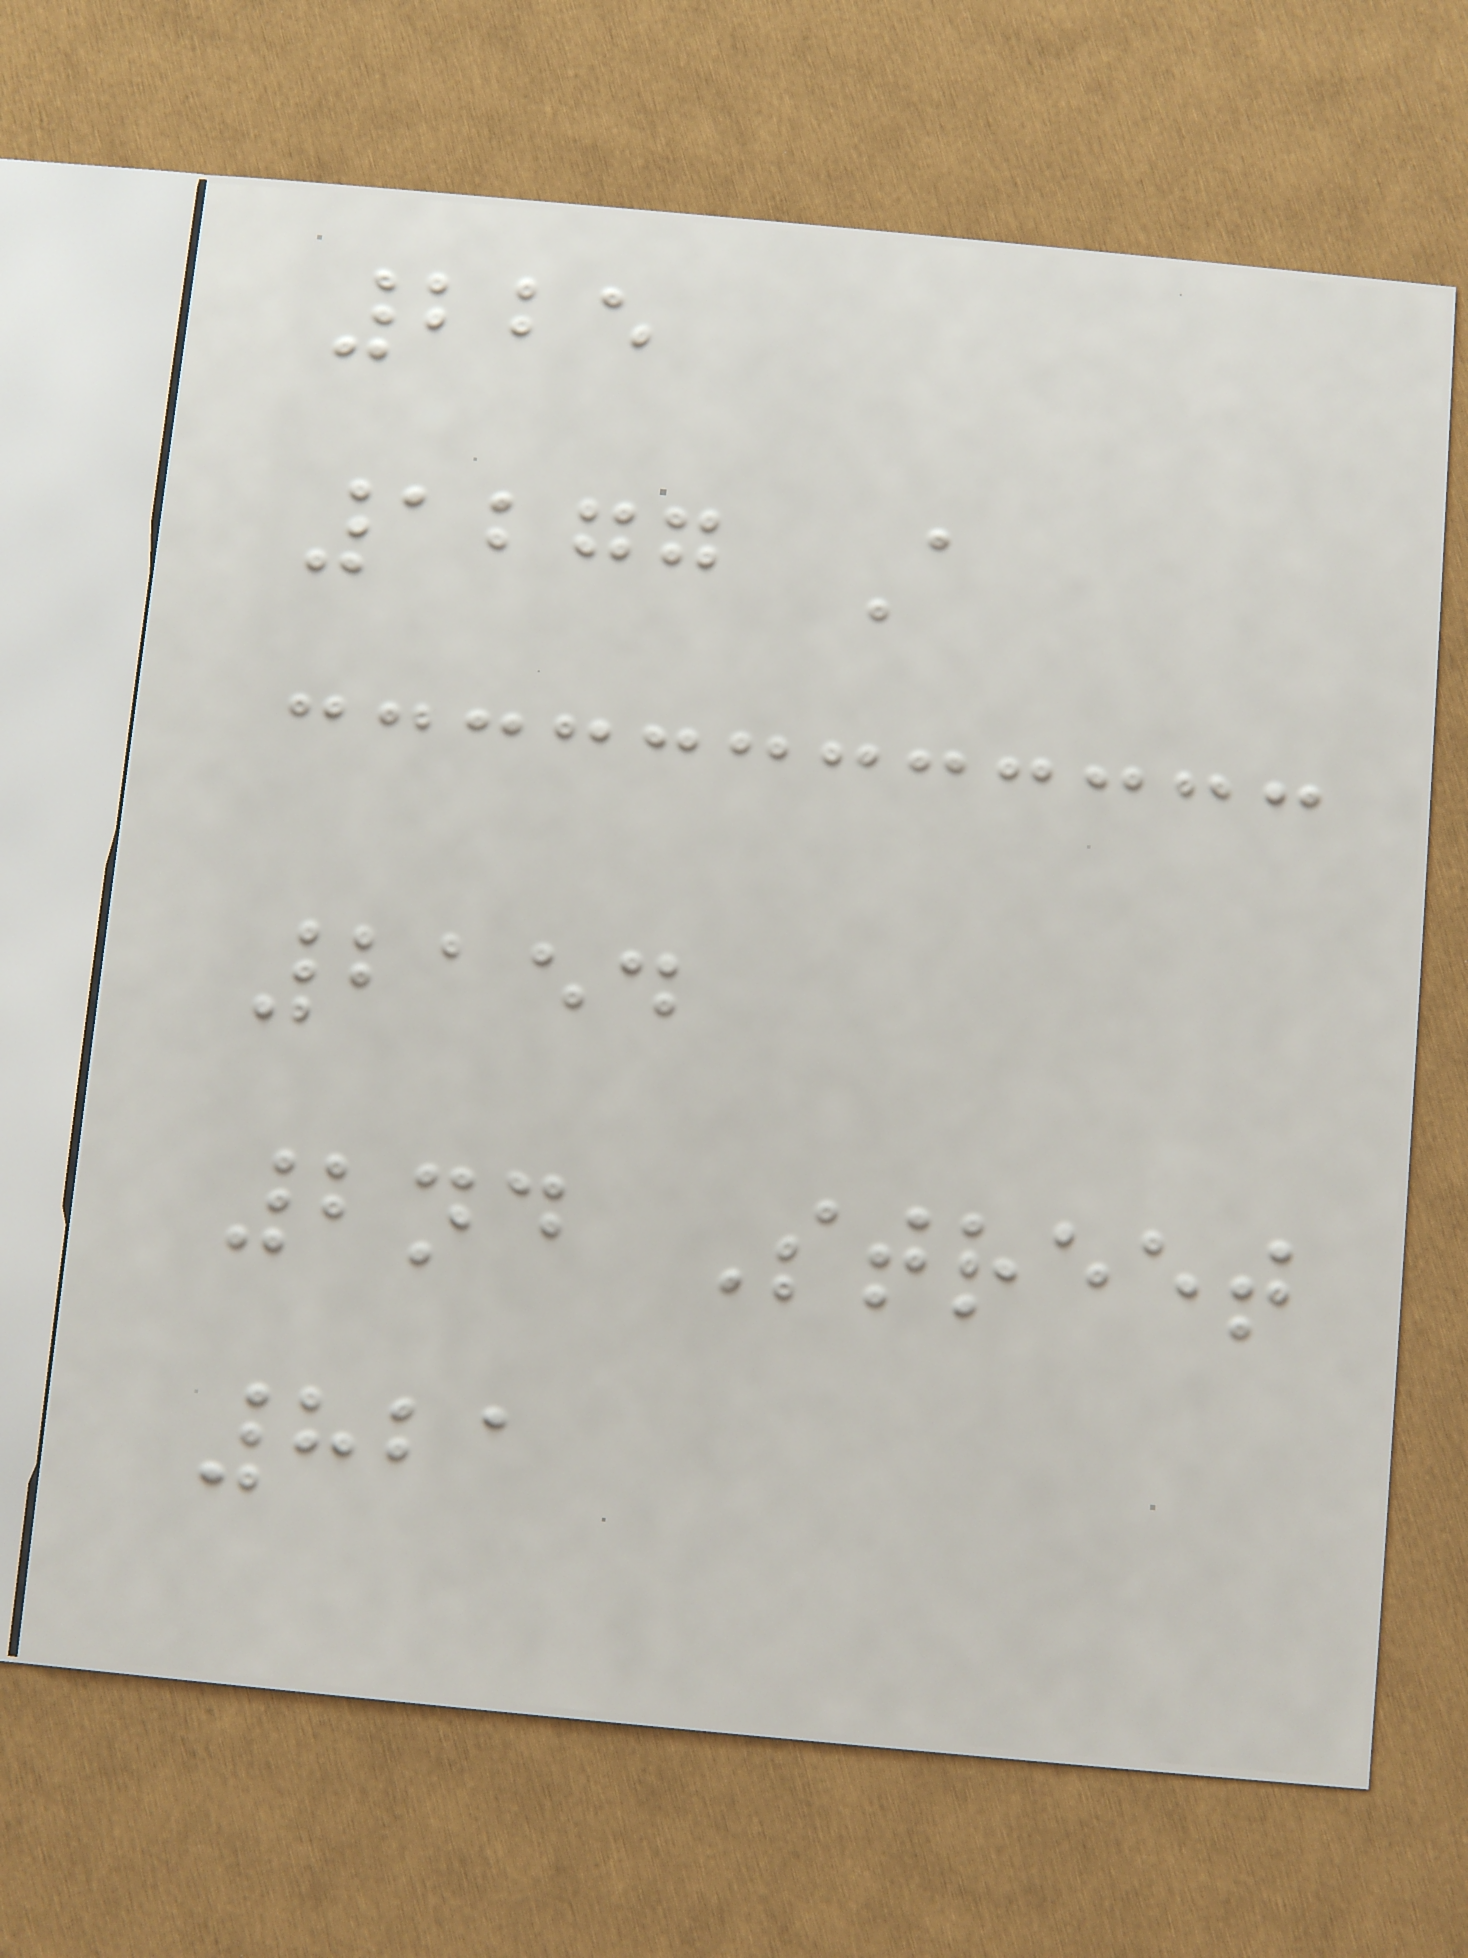225
1277 A
2154
2nd Street
821
